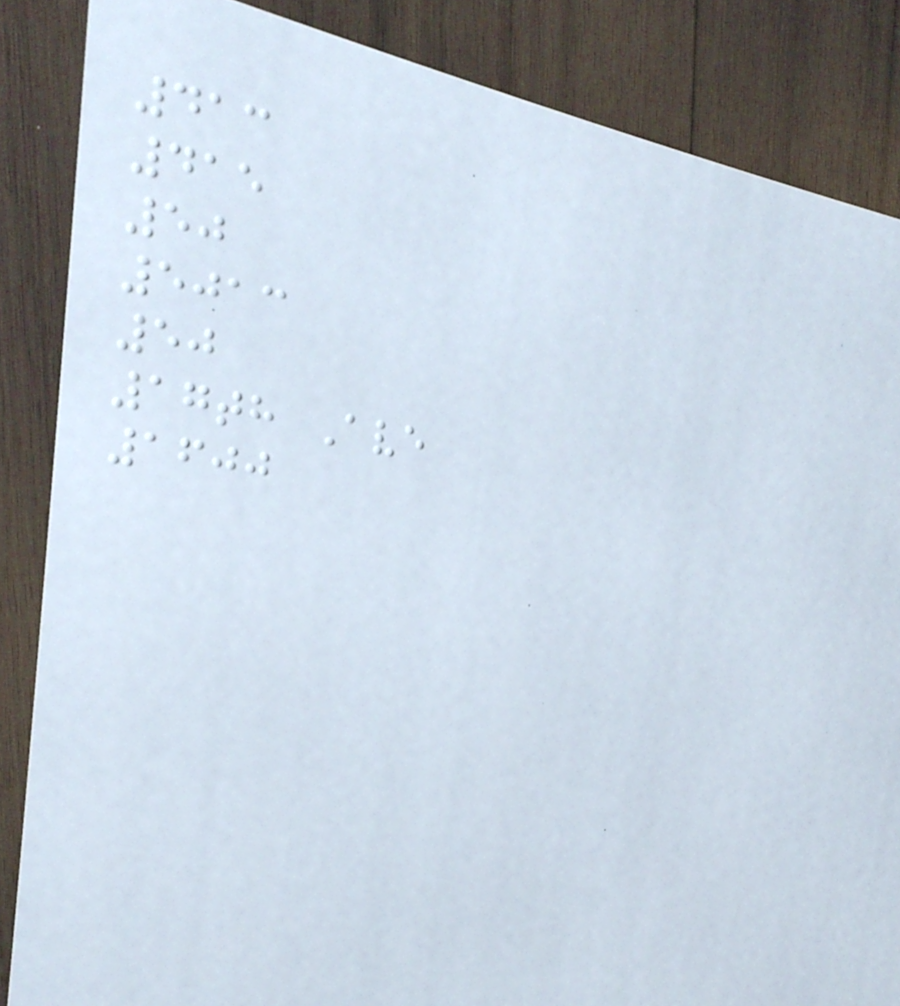413
415
50
5013
50
17th Ave
1600
